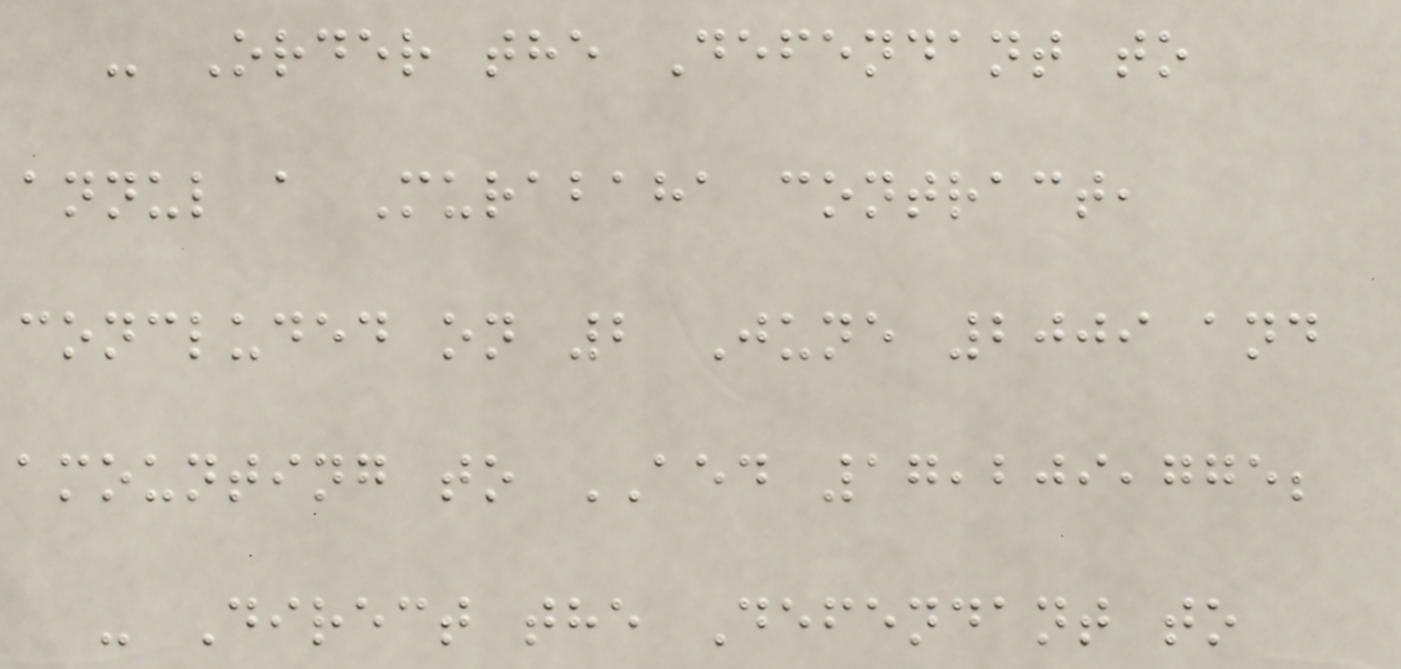- Order the Defendant to
annul a Murabaha contract,
concluded on 2 June 2009 and
amounting to AED 17,209,775;
- Direct the Defendant to
